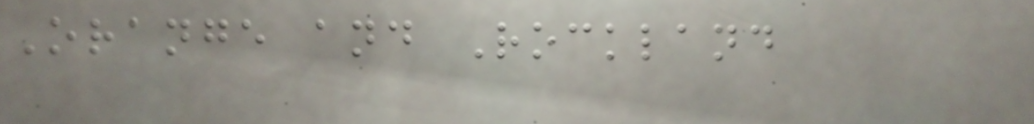Orange and Rockland
